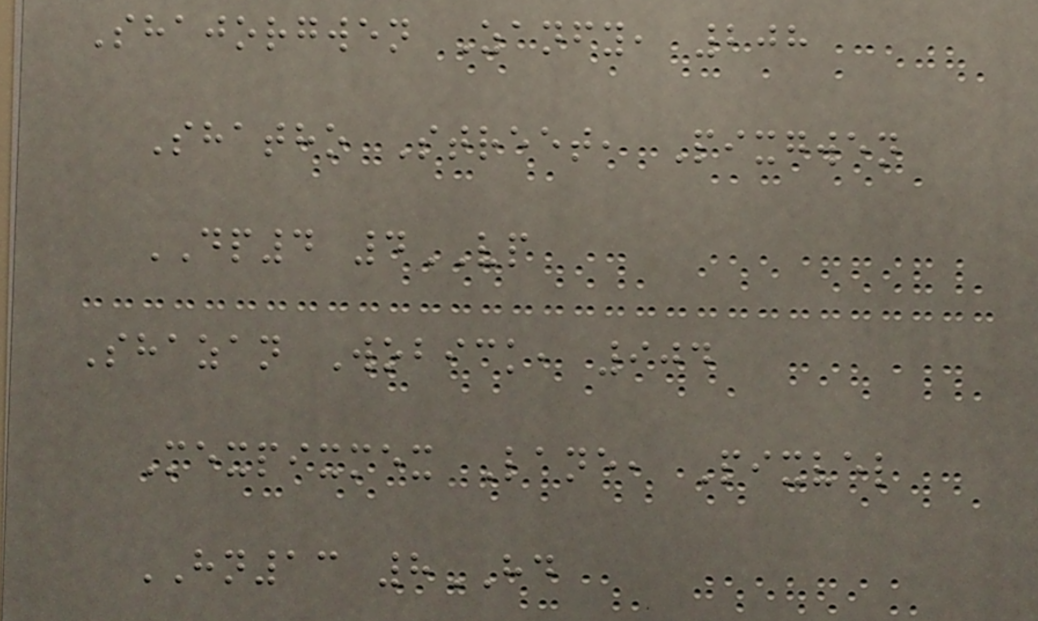Shajorgwen Zanfy, 208
Shatho Street, Pixgwen
DP4 4VP
Shazan Wobick, 904
Mexpixmex Lane, Pixvel
HN13 8HD
